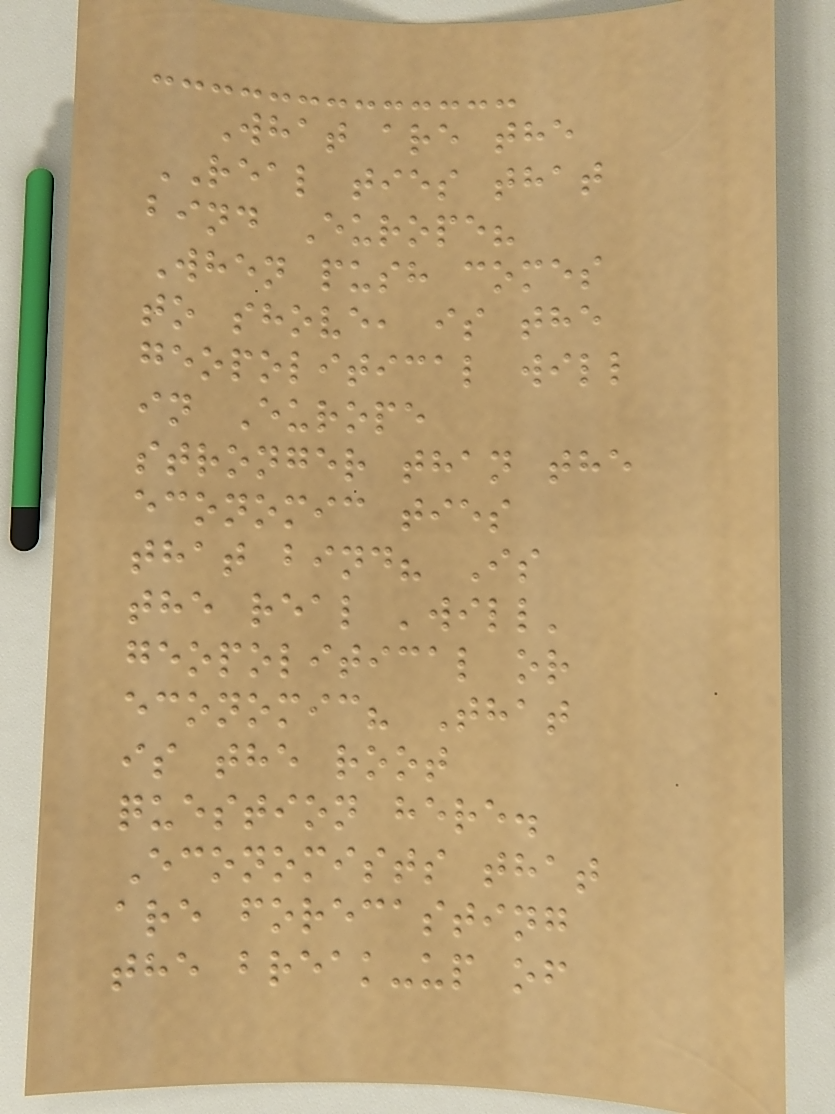What are the
REAL ties that
bind Europe?
When push comes
to shove, is the
geopolitical will
in Europe
stronger than the
economic ties
that bind? Is
the real 'will'
geopolitical or
economic? That
is the root
question here.
Economists that
are forecasting
the break-up of
